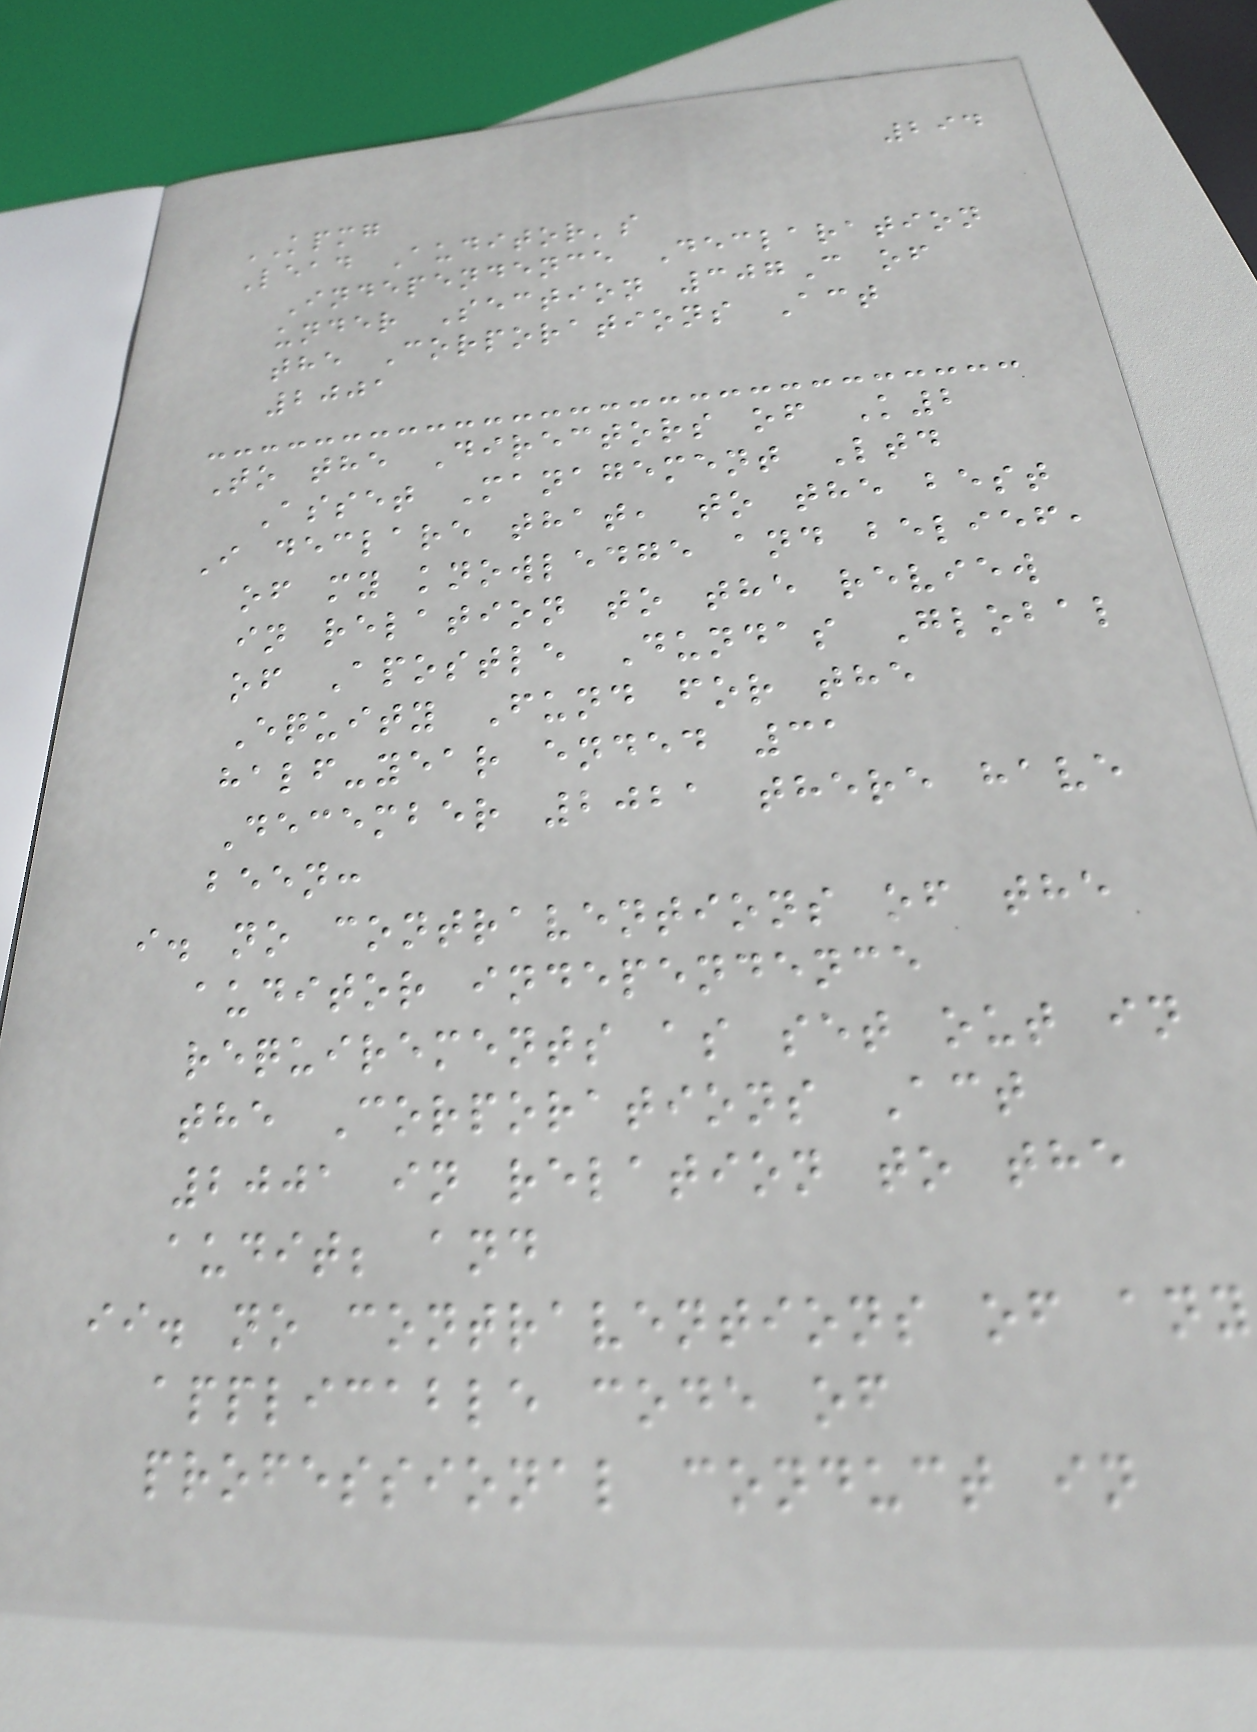294
KPMG
Lead Auditor's
Independence Declaration
under Section 307C of
the Corporations Act
2001
To the Directors of K2
Asset Management Ltd
I declare that, to the best
of my knowledge and belief,
in relation to the review
of Apostle Dundas Global
Equity Fund for the
half-year ended 31
December 2021 there have
been:
i. no contraventions of the
auditor independence
requirements as set out in
the Corporations Act
2001 in relation to the
audit; and
ii. no contraventions of any
applicable code of
professional conduct in
